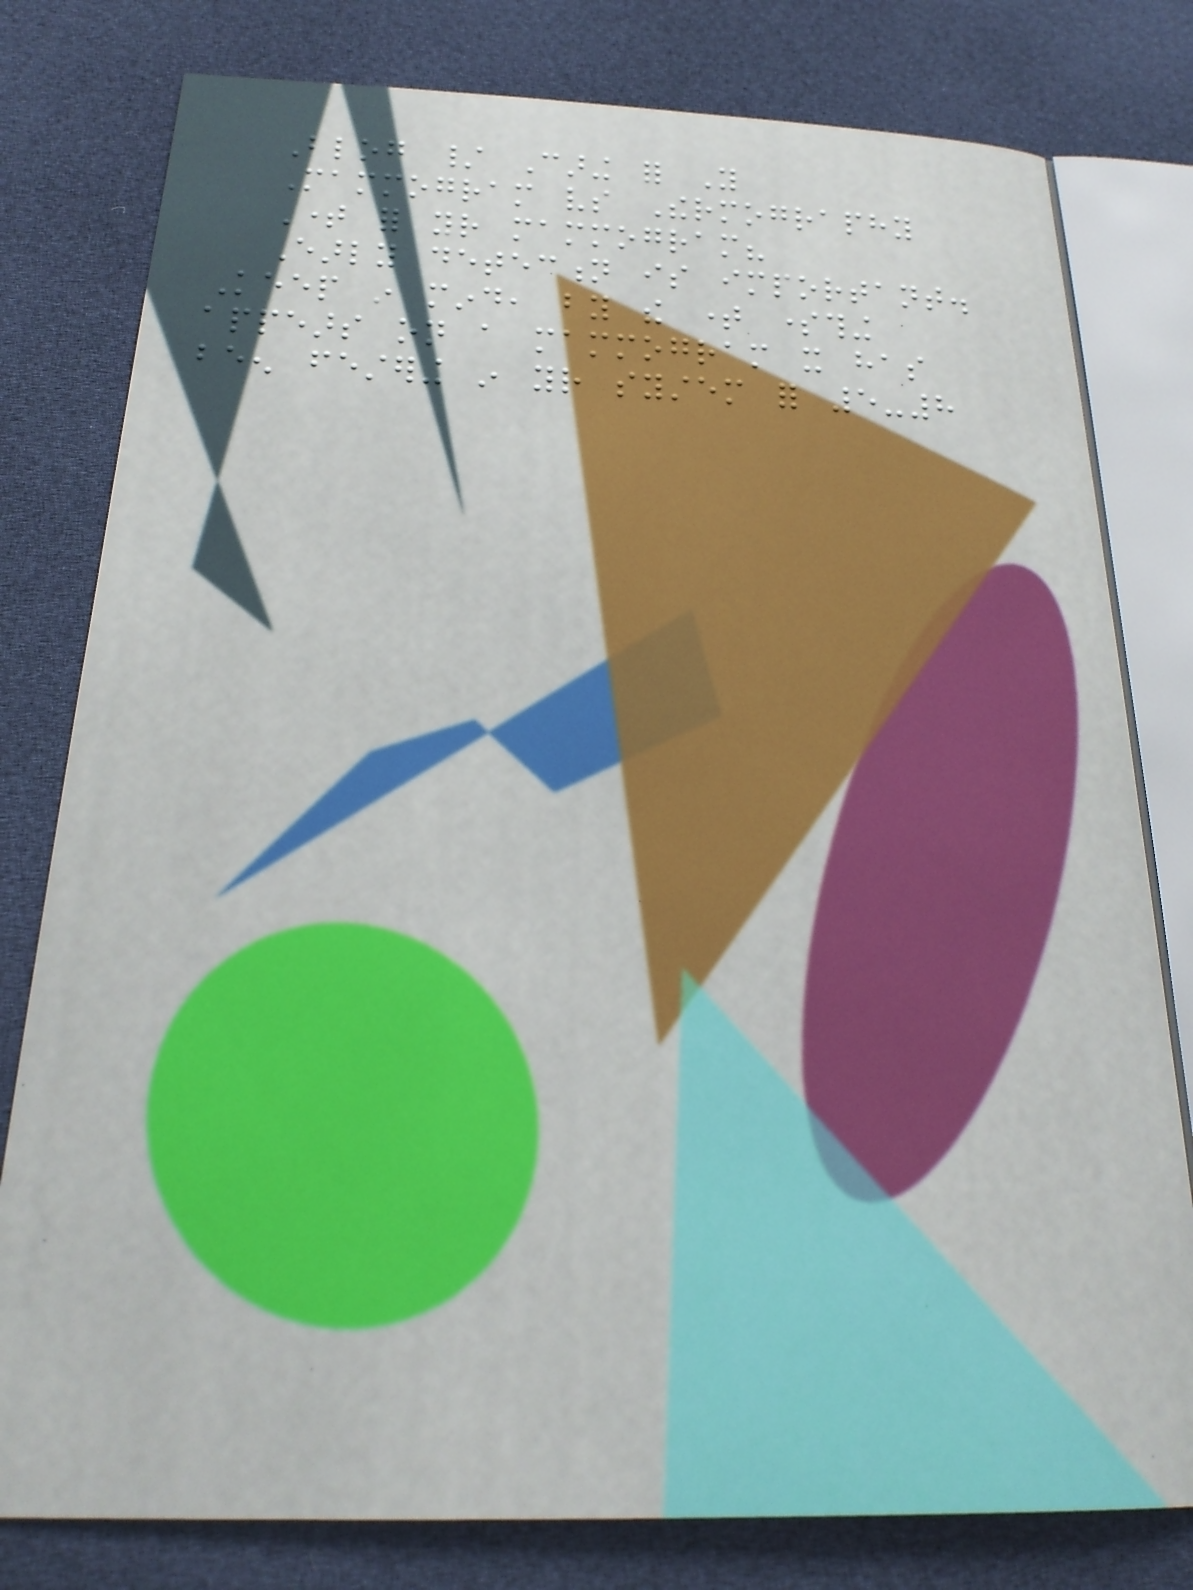Blog / Caring for You
Mammogram vs Thermography
Time for your mammogram?
Early detection is important.
Keep in mind, by the time something
appears on a mammogram it has
been festering in your system for 5-8
